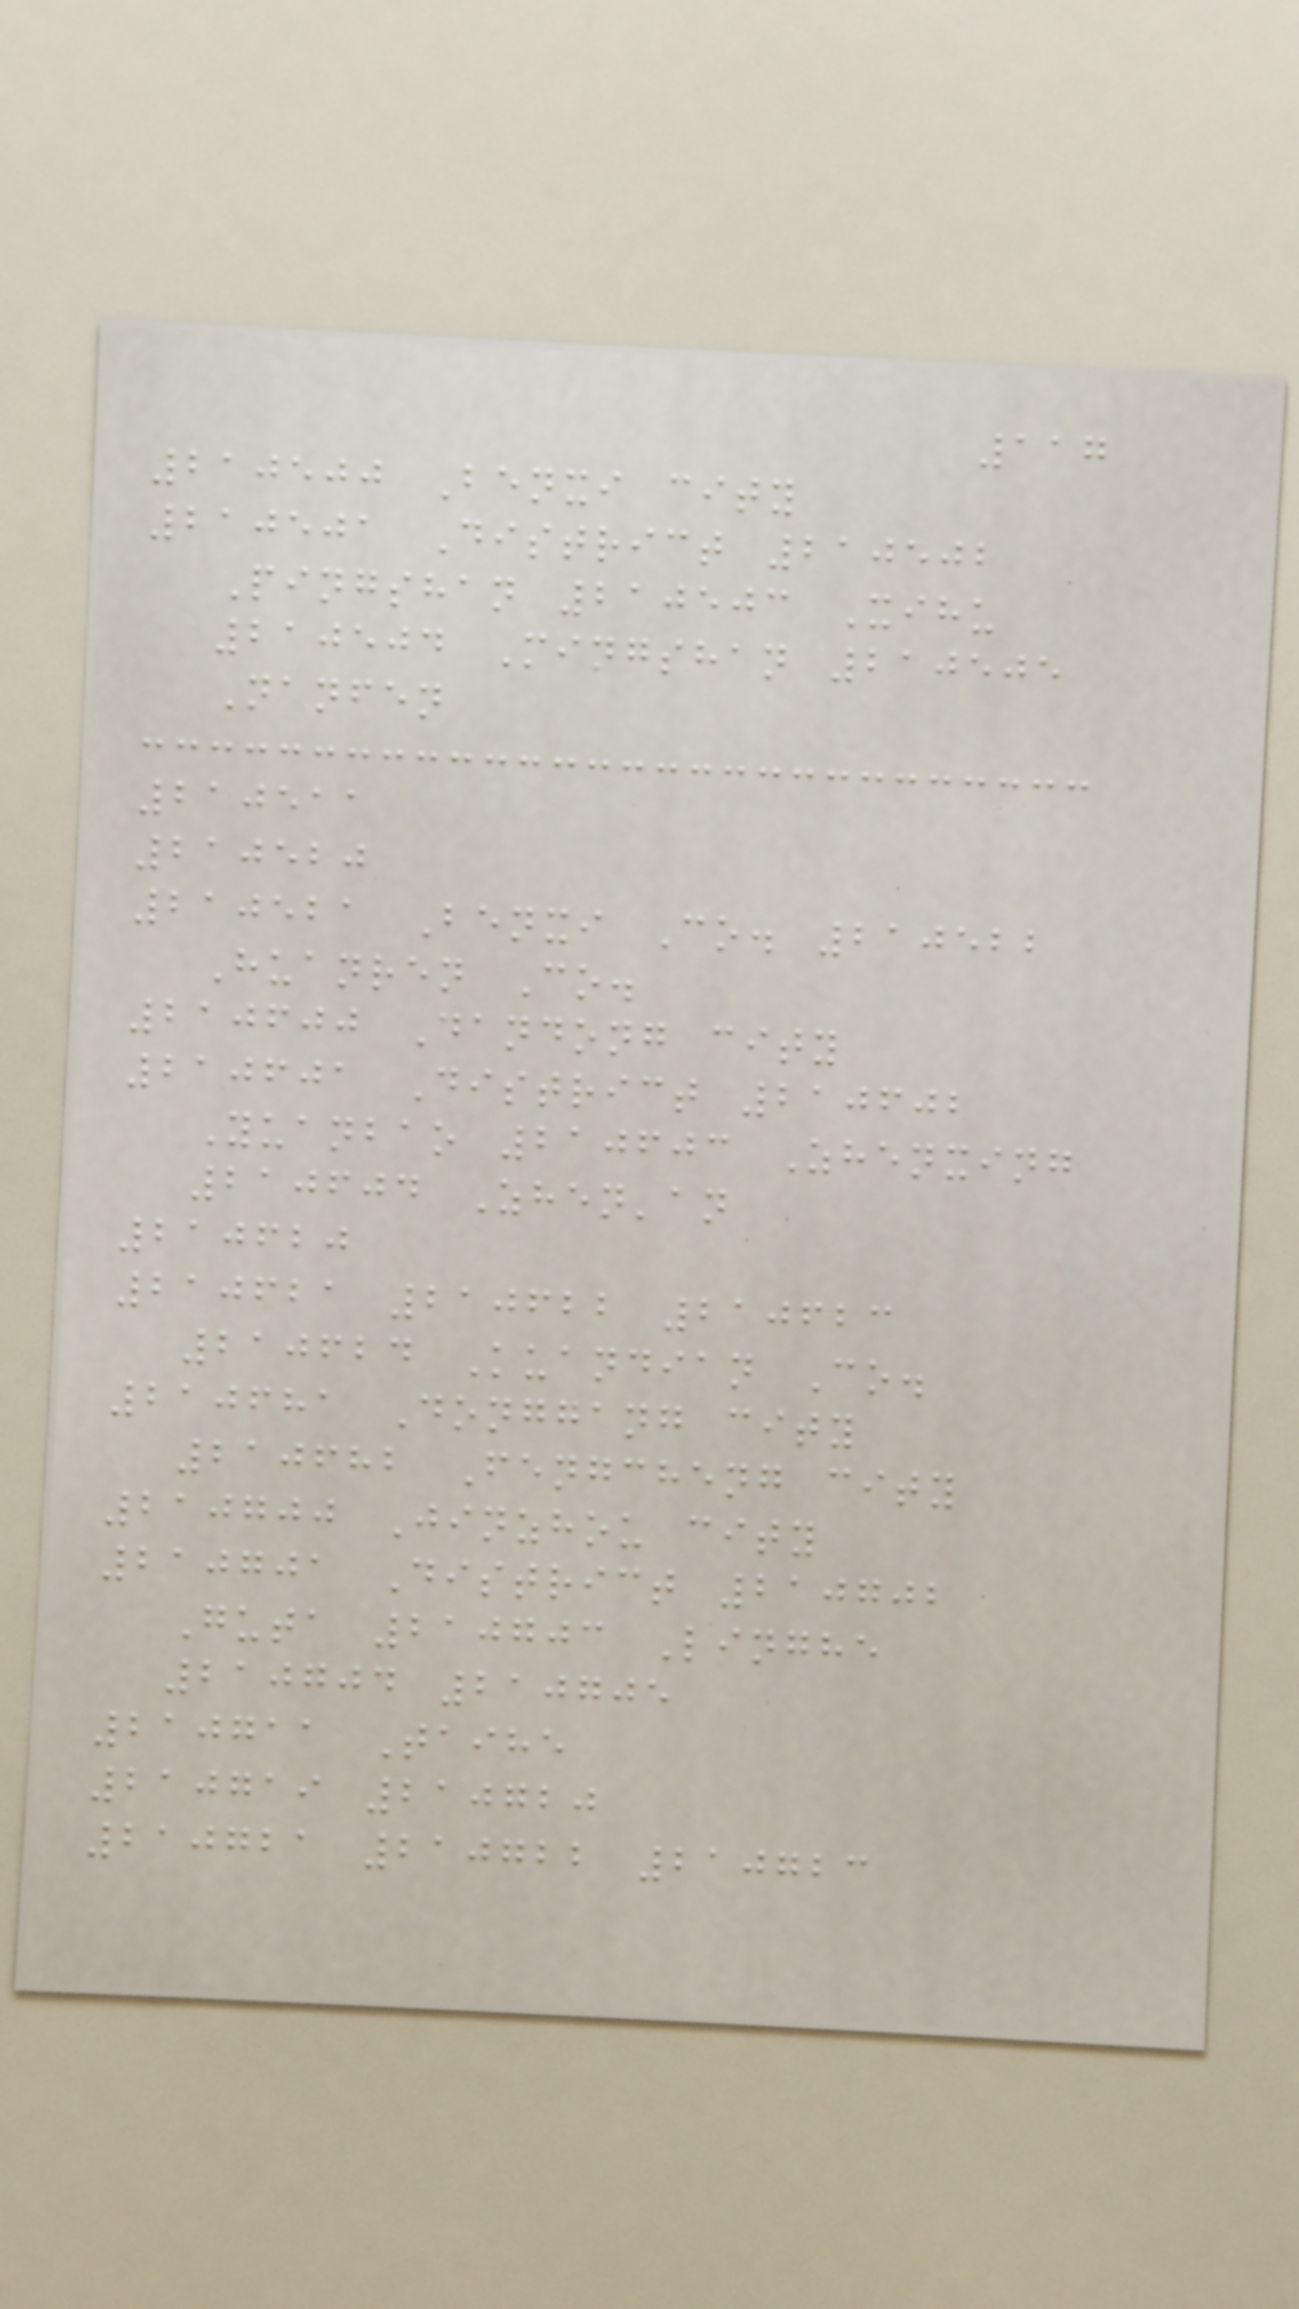117
210500 Benxi city
210501 District 210502
Pingshan 210503 Xihu
210504 Mingshan 210505
Nanfen
210511
210520
210521 Benxi Co. 210522
Huanren Co.
210600 Dandong city
210601 District 210602
Yuanbao 210603 Zhenxing
210604 Zhen'an
210620
210621 210622 210623
210624 Kuandian Co.
210681 Donggang city
210682 Fengcheng city
210700 Jinzhou city
210701 District 210702
Guta 210703 Linghe
210704 210705
210711 Taihe
210719 210720
210721 210722 210723
